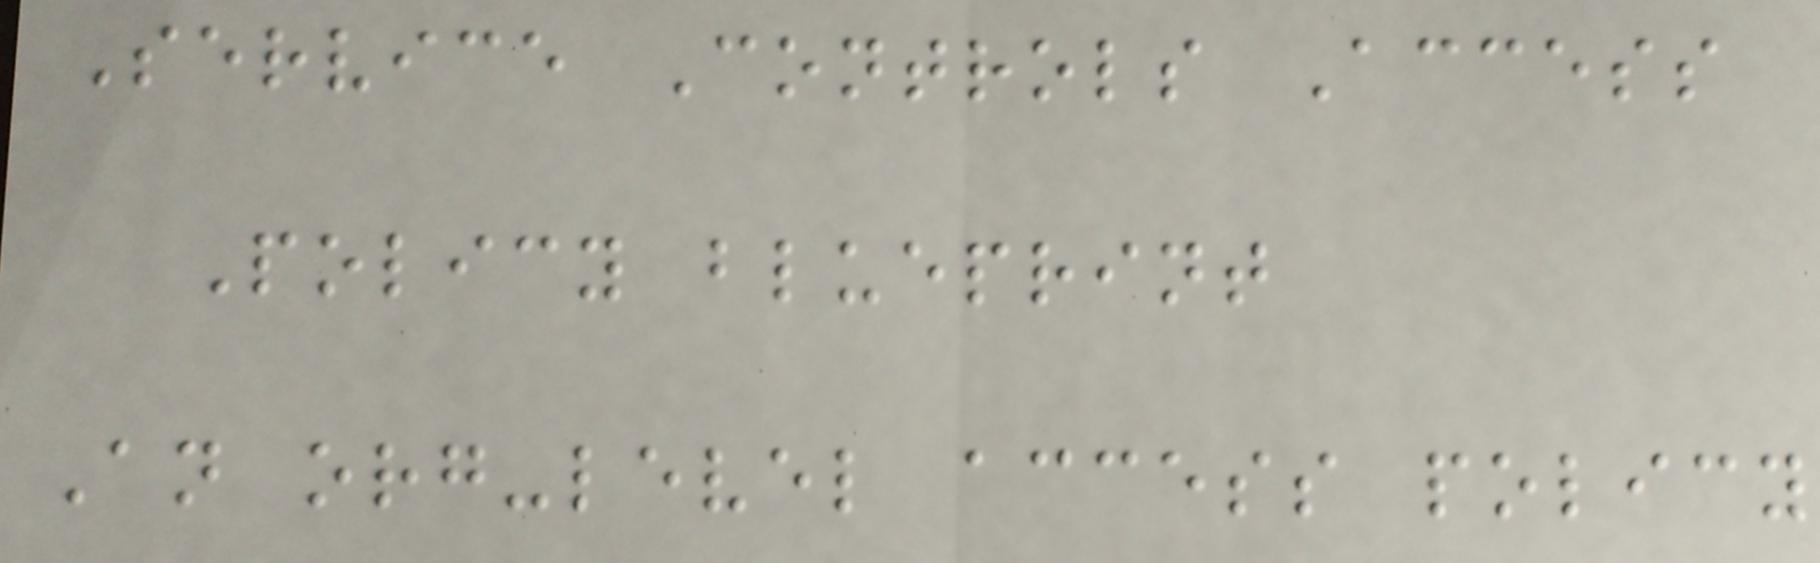Service Controls Access
Policy blueprint
An org-level access policy
